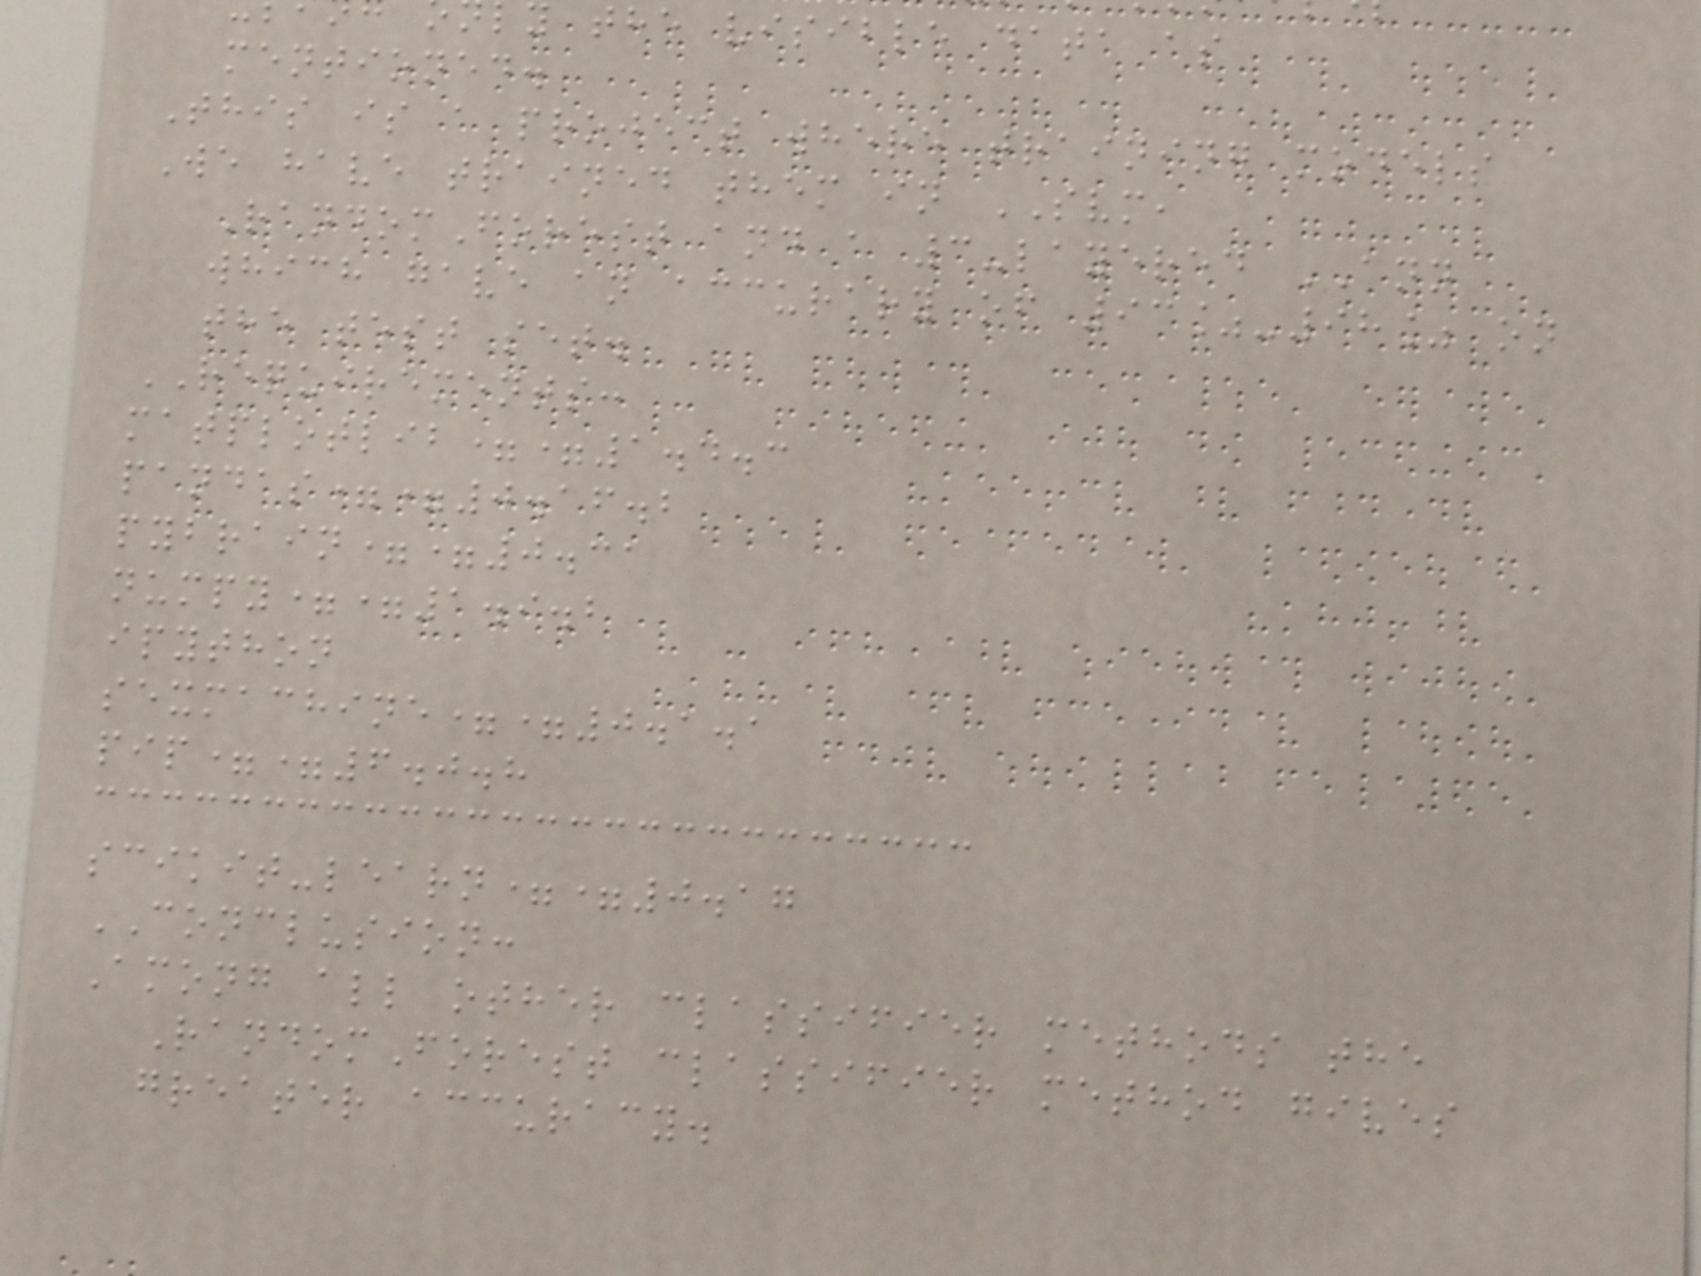y the visible data as
mentioned.
This is a project where training models
We have trained them in SVM,
RandomForest and a 3-layered ANN
which gave an accurary of 93%-98% on
the test set.
REQUIREMENTS:
matplotlib==1.4.3
pandas==0.16.2
pybrain==0.31
numpy==1.9.2
ipython
sexmachine==0.1.1
pip==6.0.8
scikit-learn==0.17
CONCLUSION:
Among all other classifier methods the
RandomForest classifier method gives
greater accuracy.
